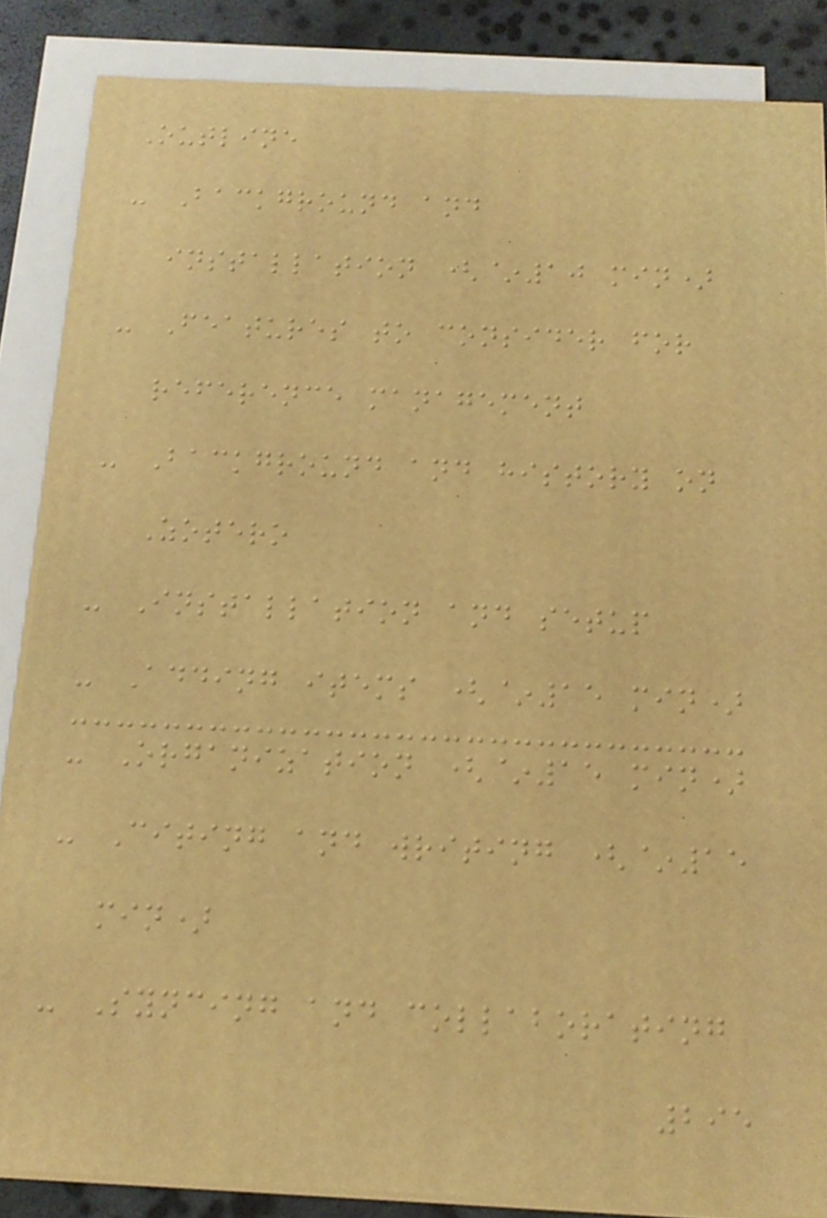Outline
- Background and
installation (~10 min)
- Features to consider for
reference management
- Background and history on
Zotero
- Installation and setup
- Adding items (~15 min)
- Organization (~15 min)
- Citing and writing (~15
min)
- Syncing and collaborating
295
